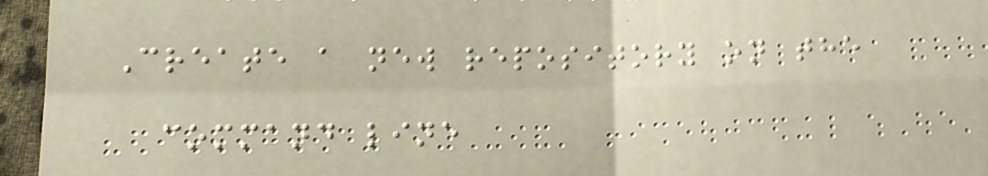Create a new repository on the
command line
